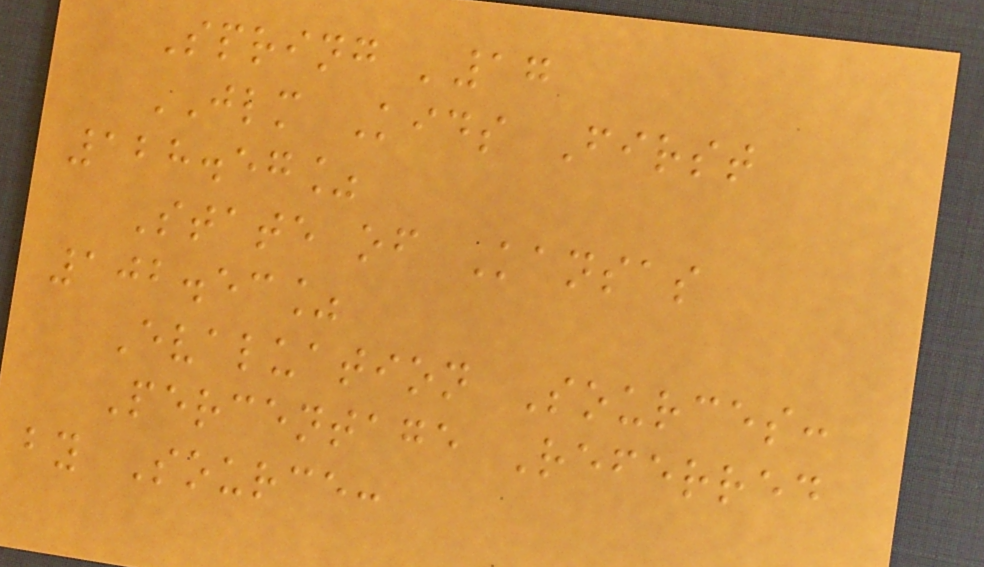Spring '17
JLM Kids First
128.57%
State of Kansas
102.53%
Evaluation Sources:
Percentage Referred
by Source:
